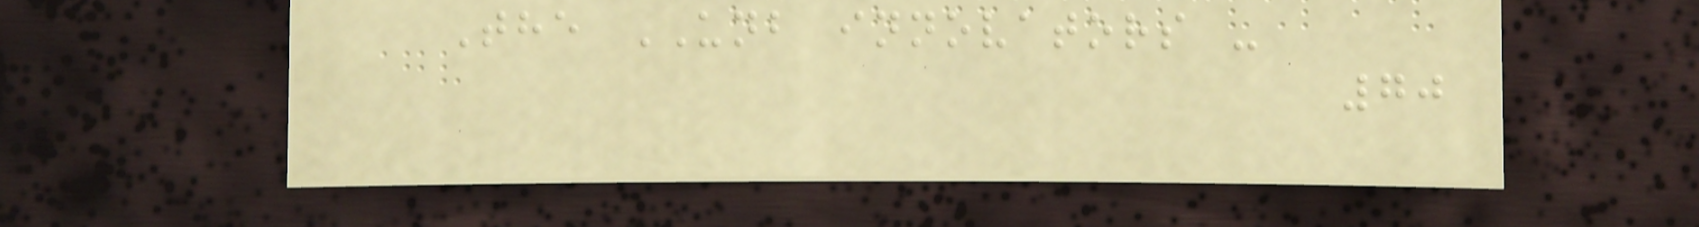The UNB innovators -
70
